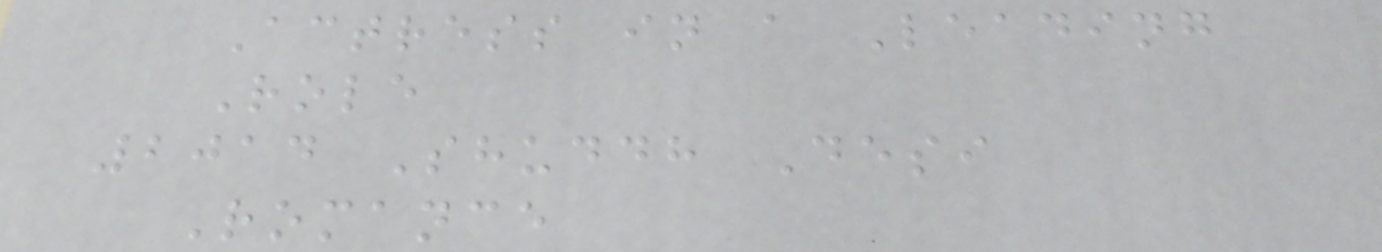Actress in a Leading
Role
2014 Shuddh Desi
Romance
